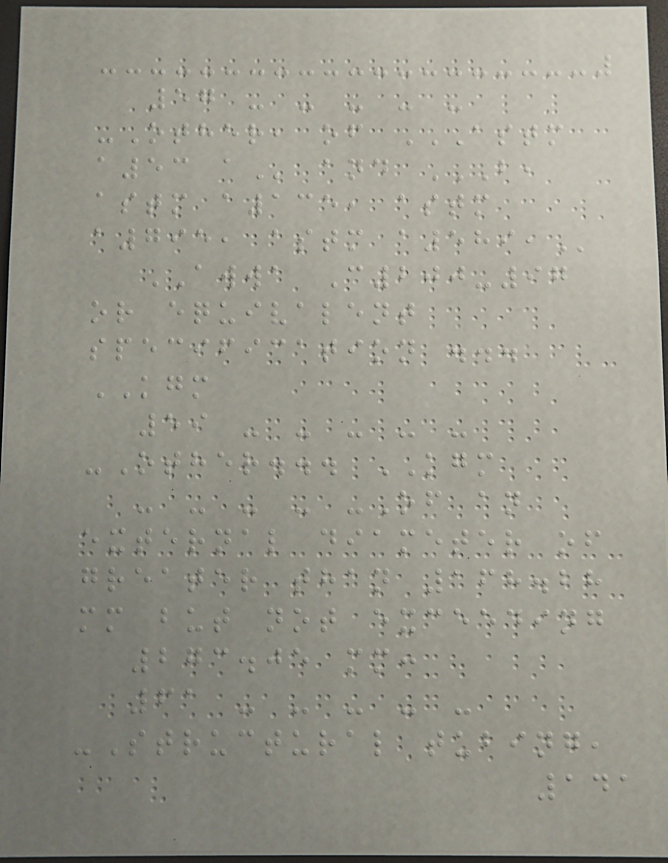57 - - - - -
-Other, of ASTM
A53 A and B,
ASTM A135, ASTM
A795, ASTM A589,
AWWA C200-97
or equivalent
specification ...
KGM
59 - - - - -
-Other... KGM
- - - - -Of an
external diameter of
greater than 168.28
mm but not exceeding
273.05 mm:
61 - - - - -
-Structural tubing,
141
